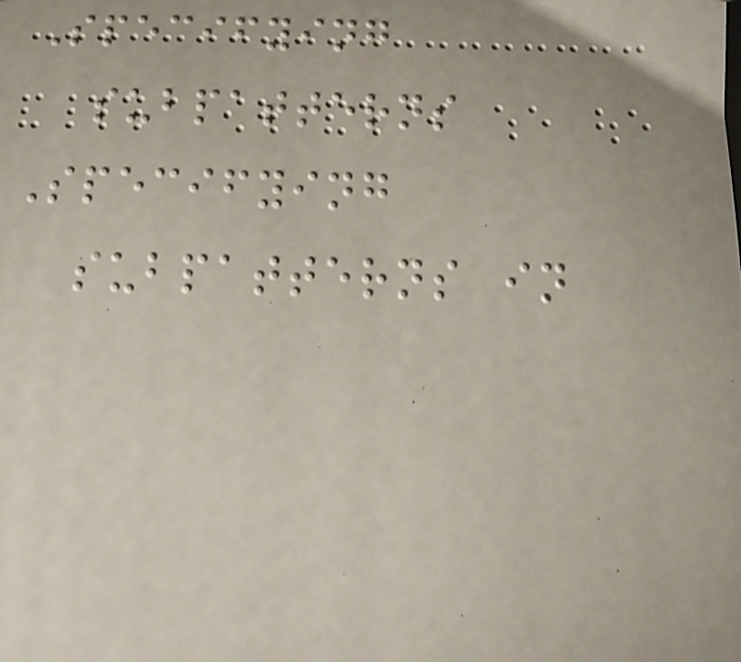Specifying
subpatterns
Specifying
subpatterns in
